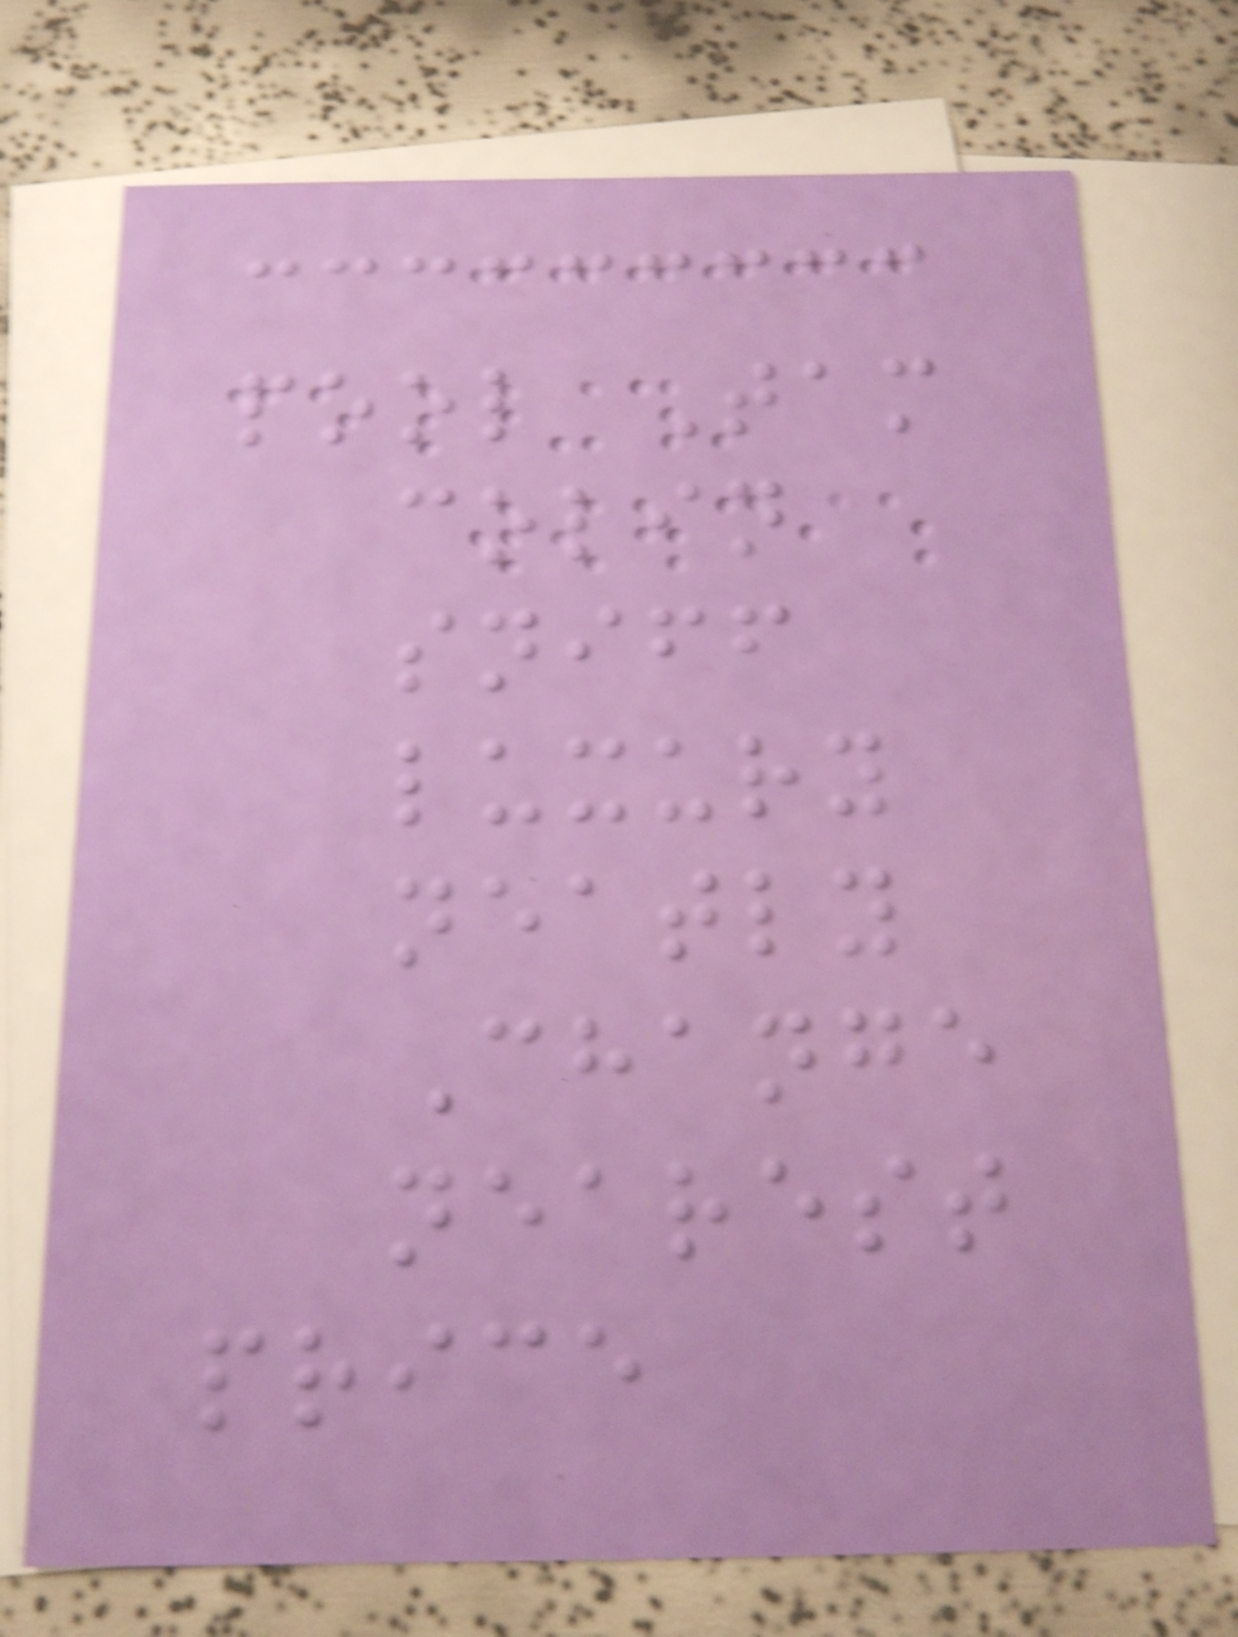pool Tam
colin
sniff
luxury
neatly
Change
nearest
price
